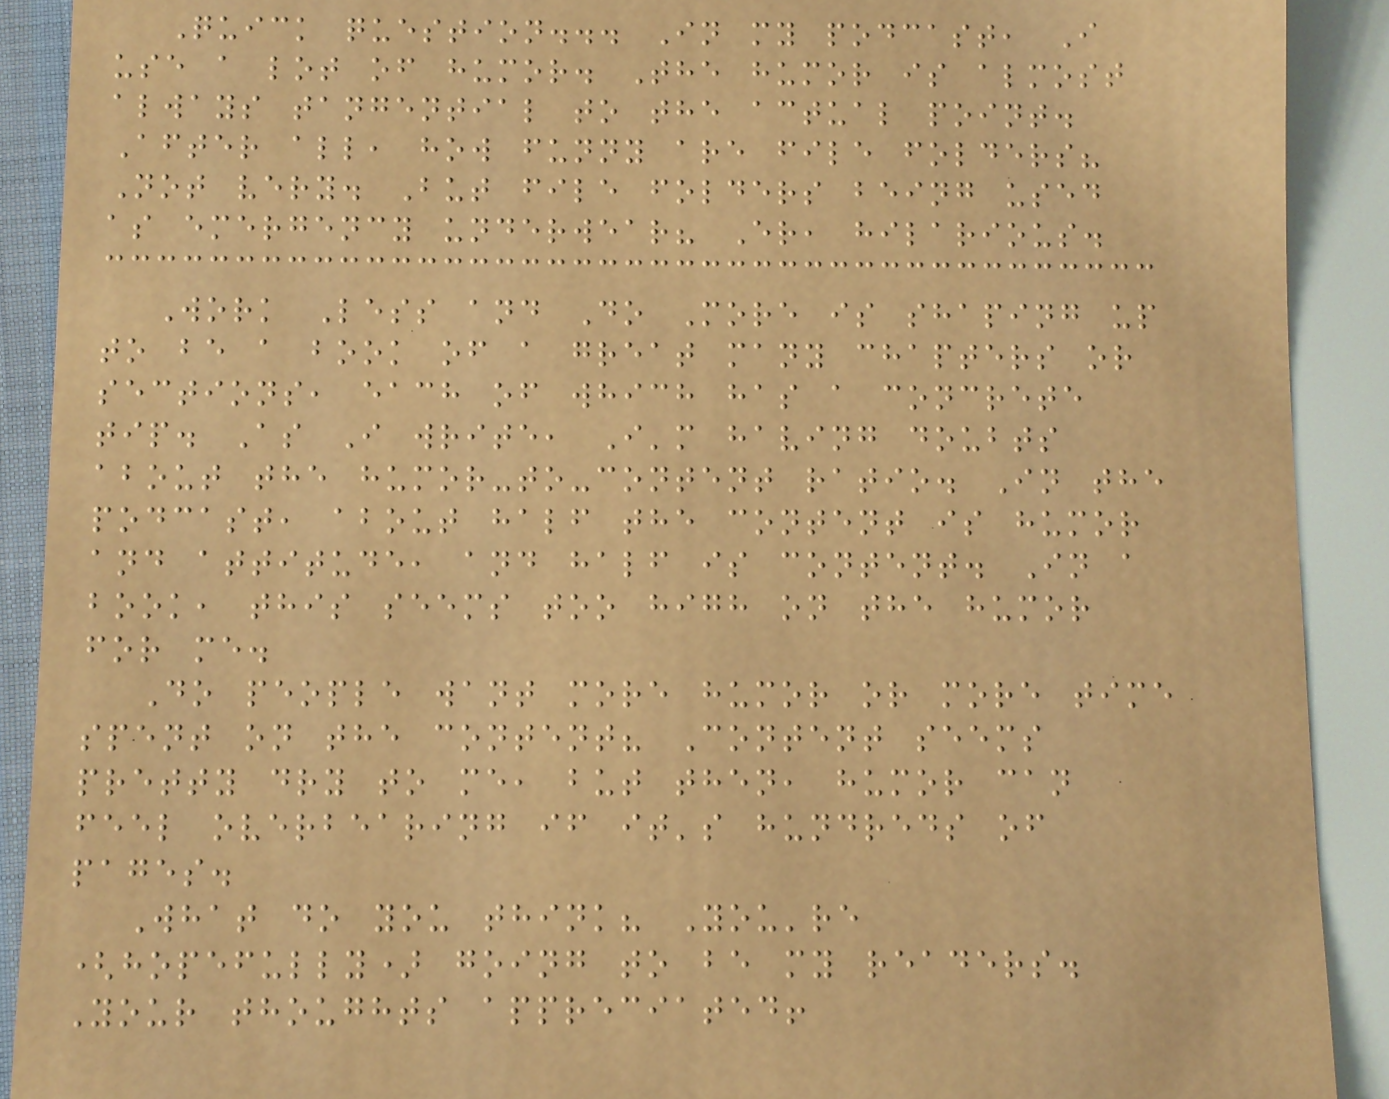Quick question... In my podcast, I
use a lot of humor. The humor is almost
always tangential to the actual point.
After all, how funny are file folders?
Not very. But file folders being used
as emergency underwear? Er, hilarious.
Work Less and Do More is shaping up
to be a book of a great many chapters or
sections, each of which has a concrete
tip. As I write, I'm having doubts
about the humor-to-content ratio. In the
podcast, about half the content is humor
and attitude, and half is content. In a
book, this seems too high on the humor
for me.
Do people want more humor or more time
spent on the content? Content seems
pretty dry to me, but then, humor can
feel overbearing if it's hundreds of
pages.
What do you think? You're
(hopefully) going to be my readers.
Your thoughts appreciated!
